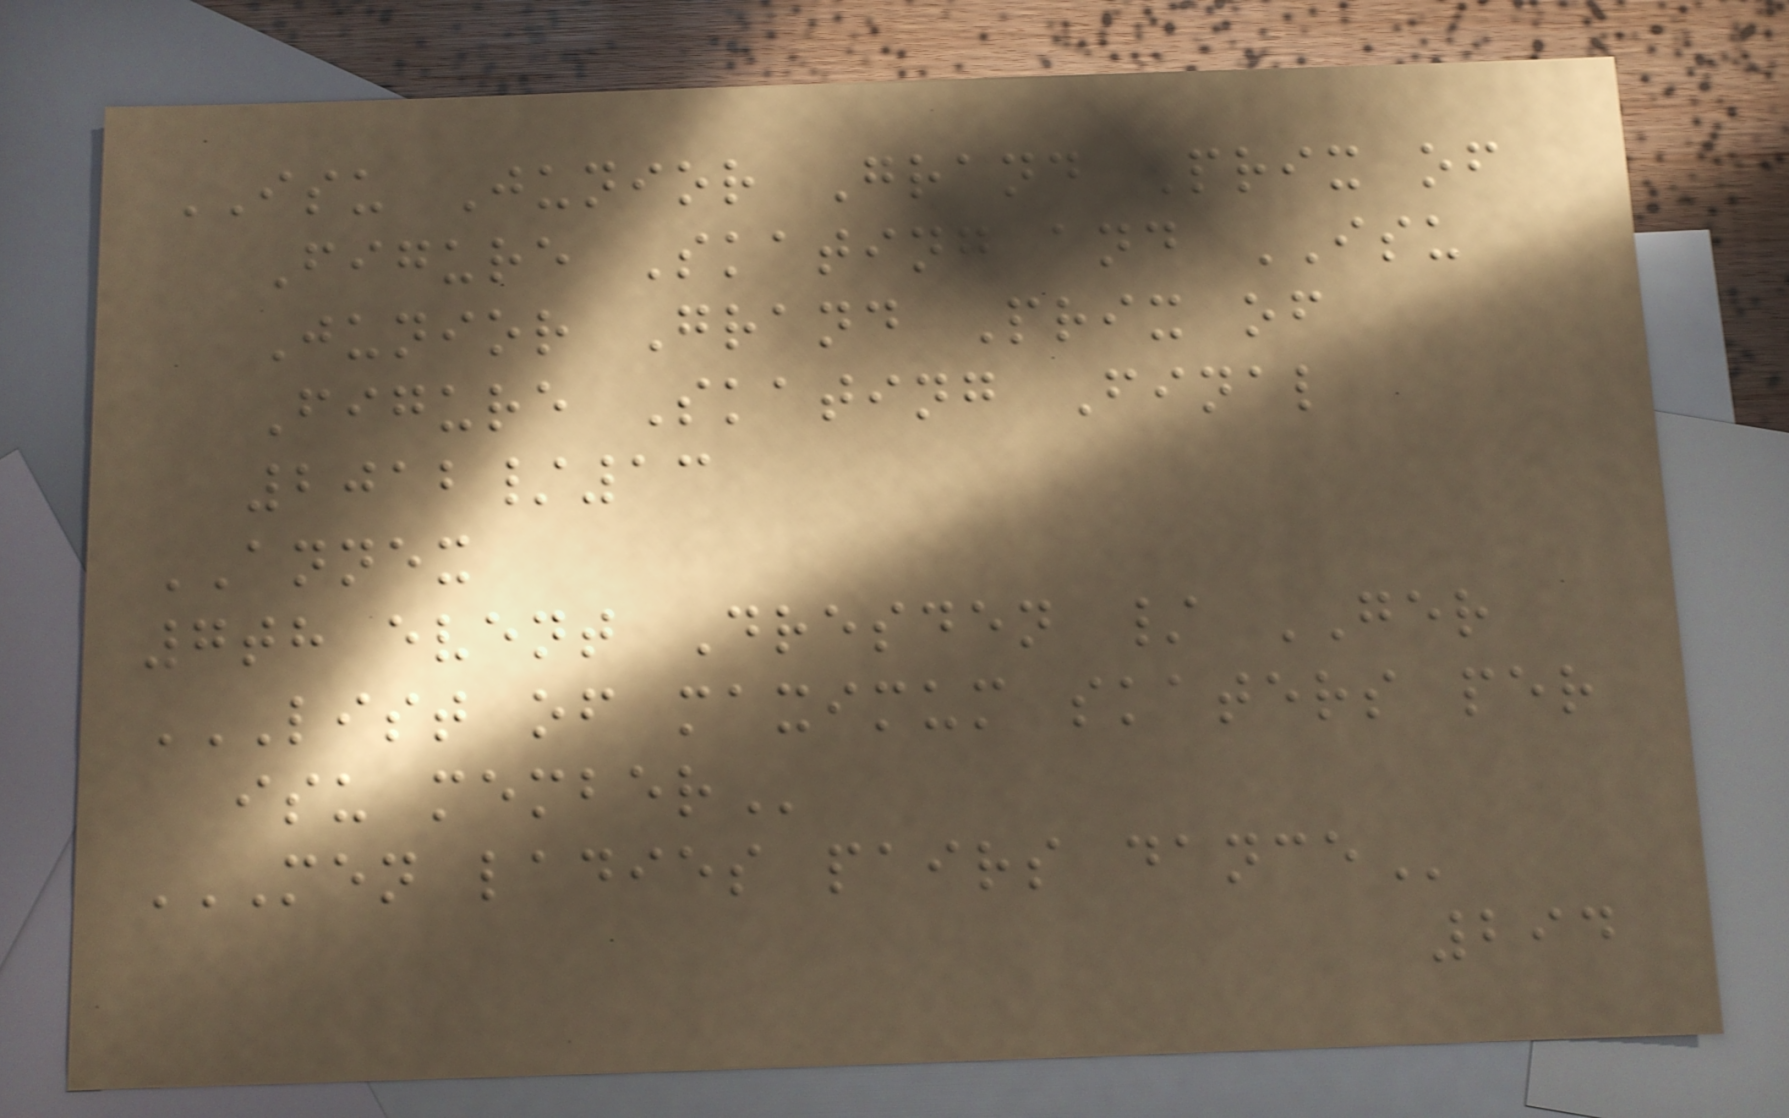ISU Junior Grand Prix of
Figure Skating and ISU
Junior Grand Prix of
Figure Skating Final
2012/13
ANNEX
7th event Dresden / GER
LIST OF MAXIMUM SKATERS PER
ISU MEMBER
MEN LADIES PAIRS DANCE
294
